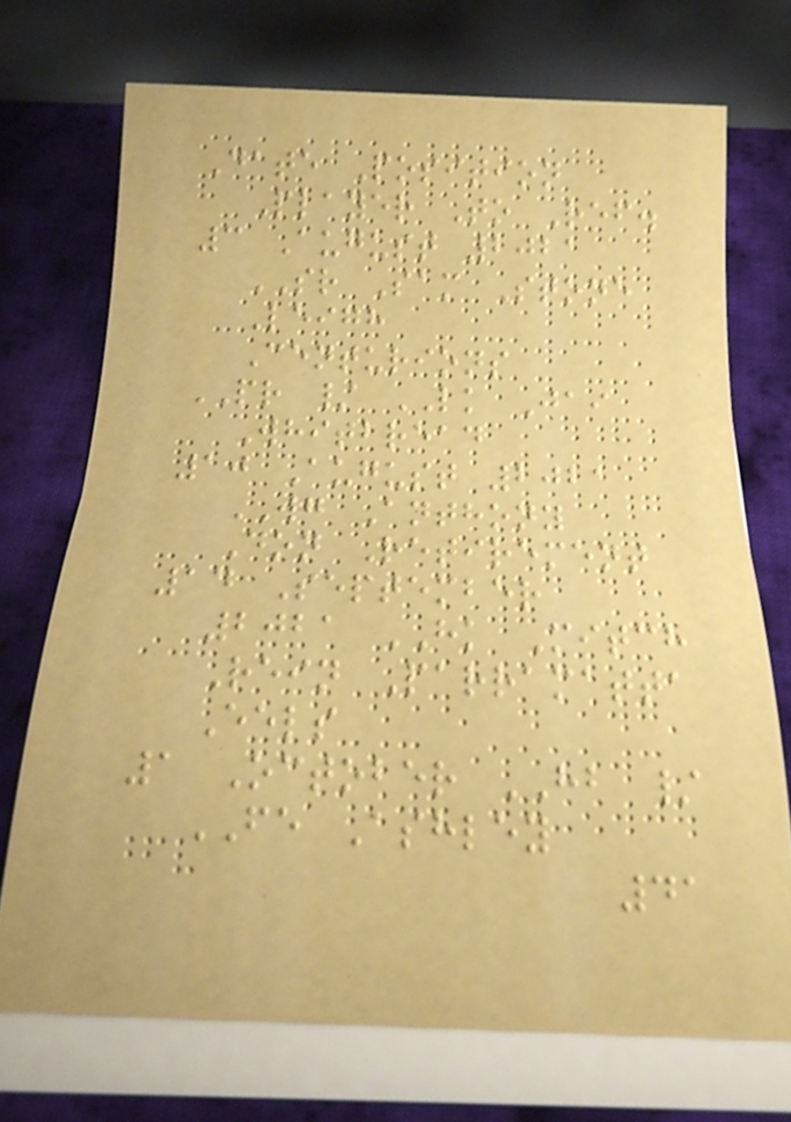Date Position
Player To Ref.
3 August 2021
SR Sam Stone
Leigh
Centurions
PR / LK Jai
Whitbread
10 August 2021
WG Anthony
Don Retirement
14 September
2021 HK Mitch
Rein Parramatta
Eels
1 October HB /
FE Ashley
41
